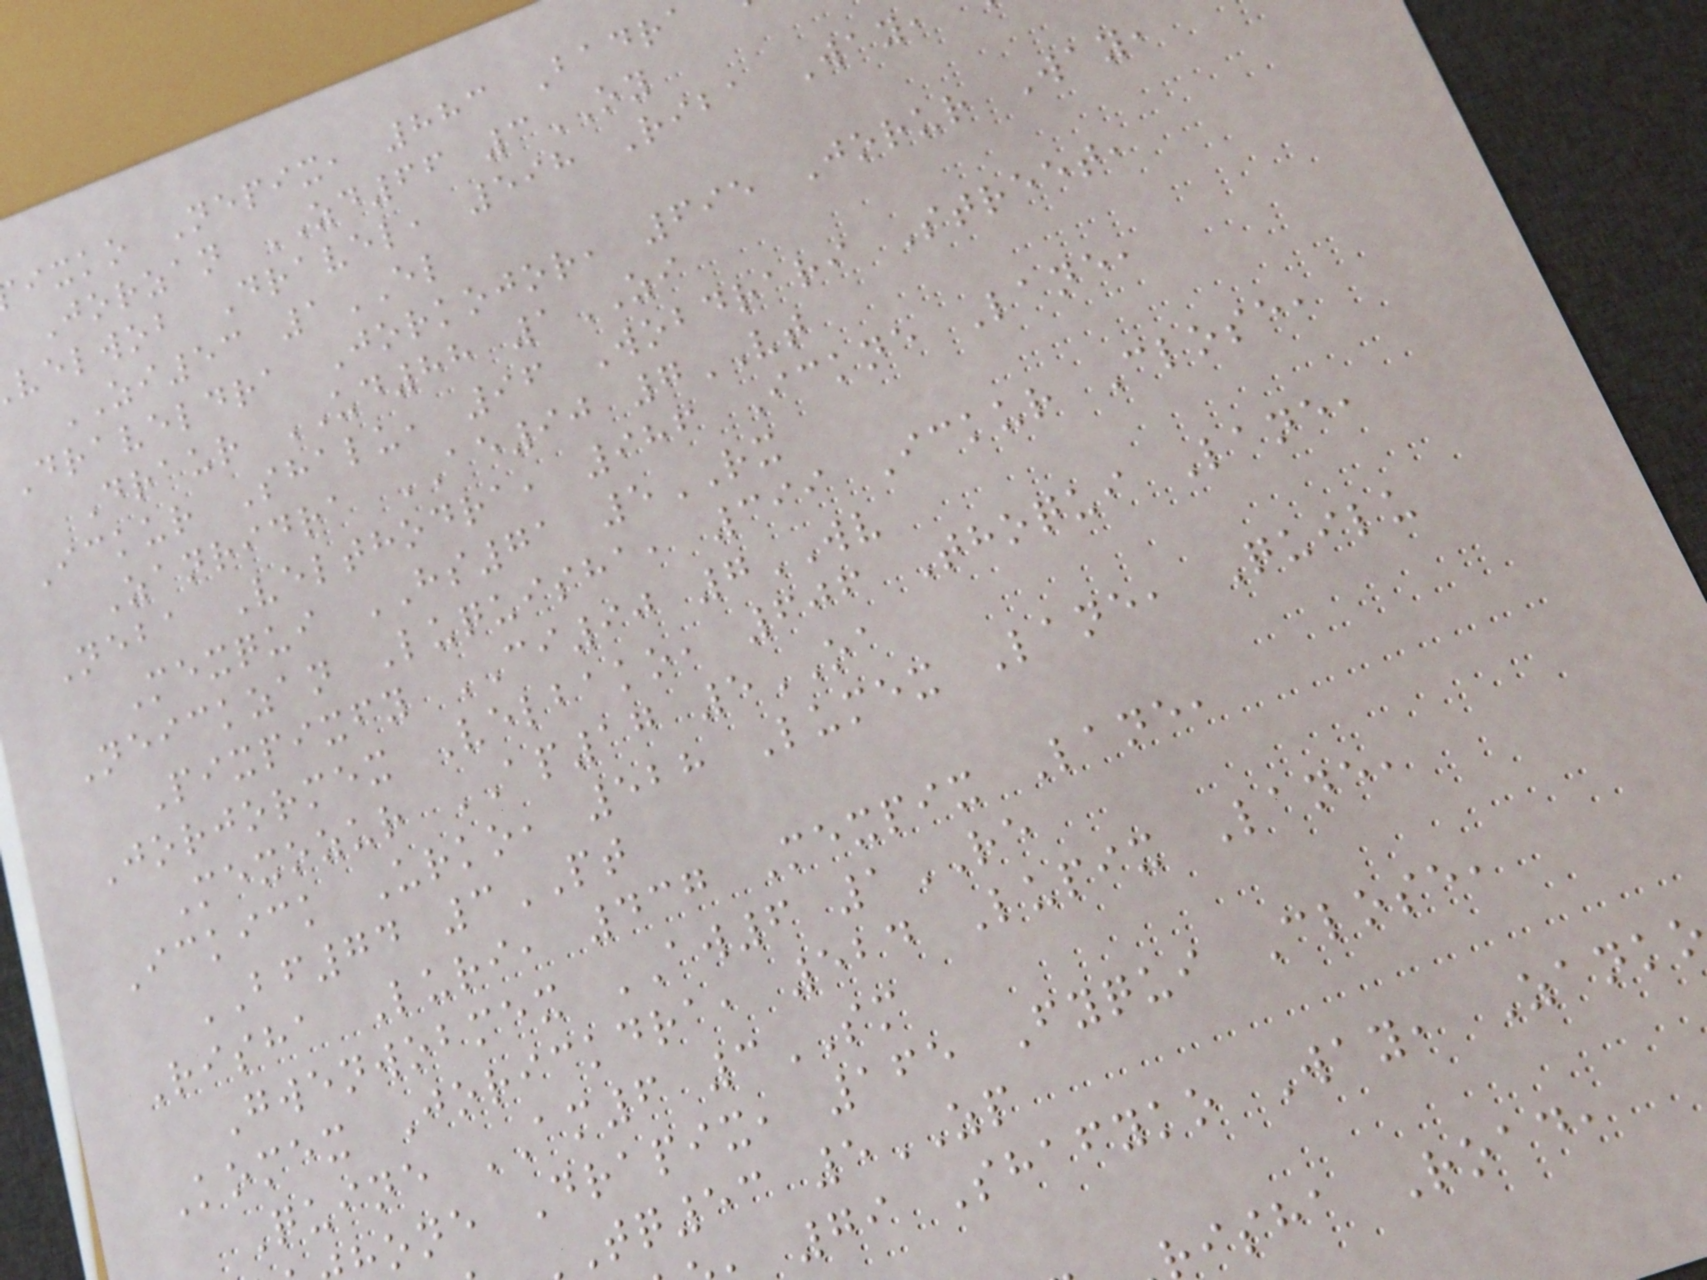ixko Nepix, 883 Badra
Jorzan ZD66 3OY
velwob Dravel, 598 Riba Way,
ZI53 1EL
Draveldra Jorkojor, 695 Jorur Way,
Draur UD88 1ZI
Ickur Shalu, 96 Wobdrari Street,
Zanridra AE90 7VT
Neba Velthodra, 986 Ickne Lane,
Mexqui HS71 5RX
Neickzan Luquisha, 399 Ickur Close,
Pixpixfy CI90 7WV
Jorjormex Velbako, 606 Thoqui Lane,
Mexozur AP17 5OA
Ickick Urko, 528 Lumex Lane, Quilu
BF74 3PT
Risha Luri, 437 Mexpix Lane,
Gwenwobmex AW6 1RE
Komex Jorickdra, 524 Lupix Lane,
Quine AM6 3SM
one Drapix, 165 Fyqui Close,
tq53 5ZP
79 Shafyko Way, Zank
isha Road,
